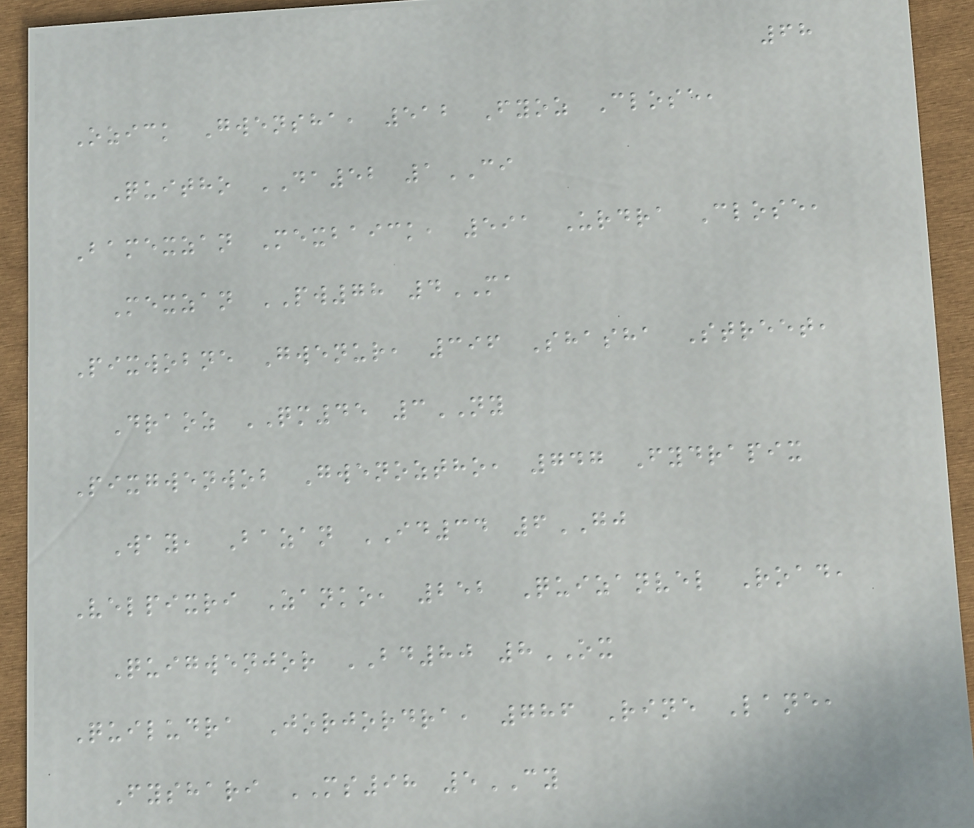68
Ozick Gwensha, 512 Fyoz Close,
Quitho DA52 1CI
Bamexzan Mexbaick, 591 Urdra Close,
Mexzan PW78 4MA
Pixwobne Gwenur, 396 Shasha Street,
Draoz QM45 3NY
Pixgwenwob Gwenoztho, 747 Fydrapix
Way, Bazan ID34 6GJ
Velpixri Zanko, 252 Quizanvel Road,
Quigwenjor BD80 8OX
Quiludra Jorjordra, 786 Rine Lane,
Fyshari MS98 5CY
